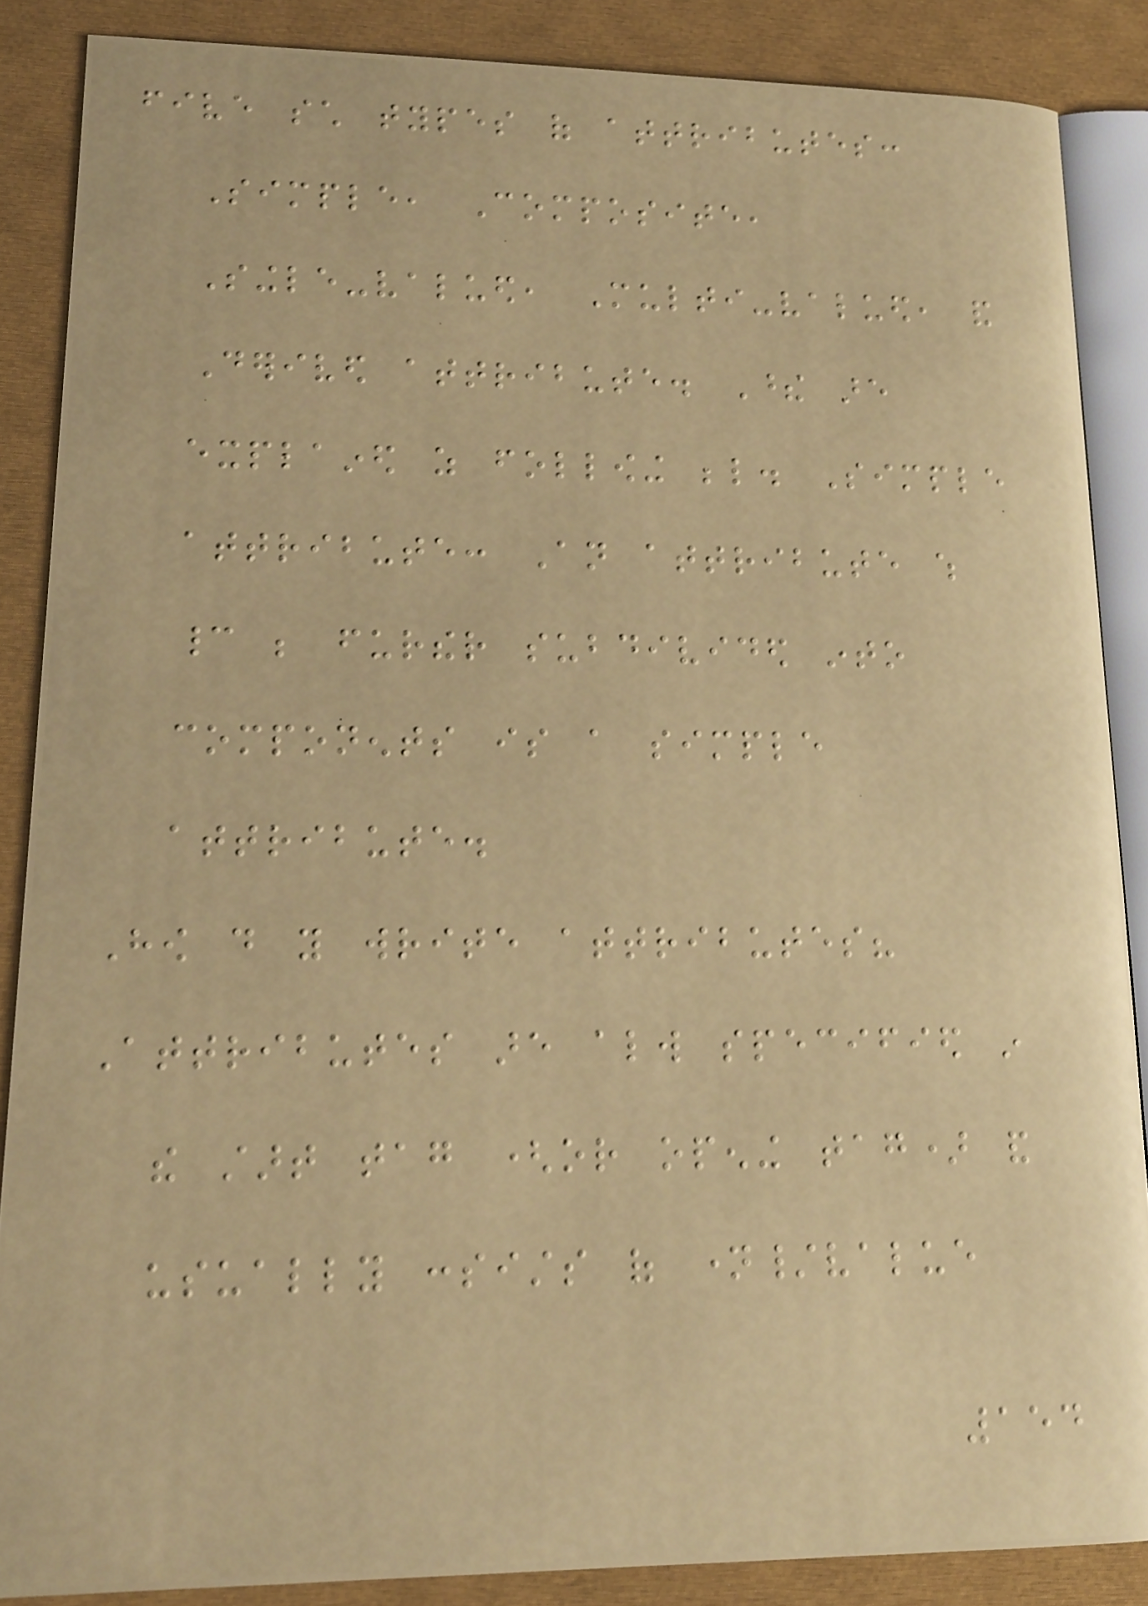five such types of attributes:
Simple, Composite,
Single-valued, Multi-valued, and
Derived attribute. These are
explained as following below. Simple
attribute: An attribute which
cannot be further subdivided into
components is a simple
attribute.
How do you write attributes?
Attributes are always specified in
the start tag (or opening tag) and
usually consists of name/value
154
